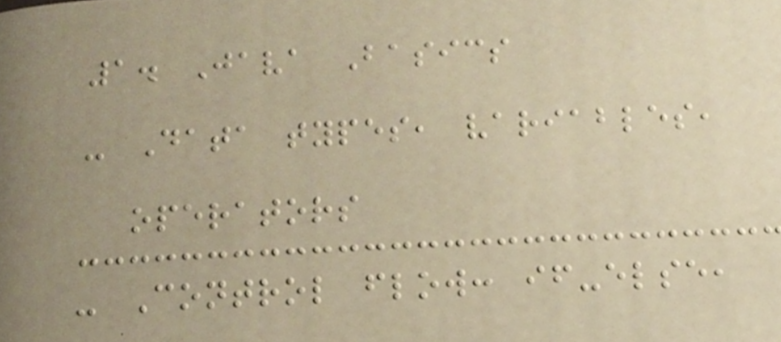1. Java Basics
- Data types, variables,
operators
- Control flow: if-else,
